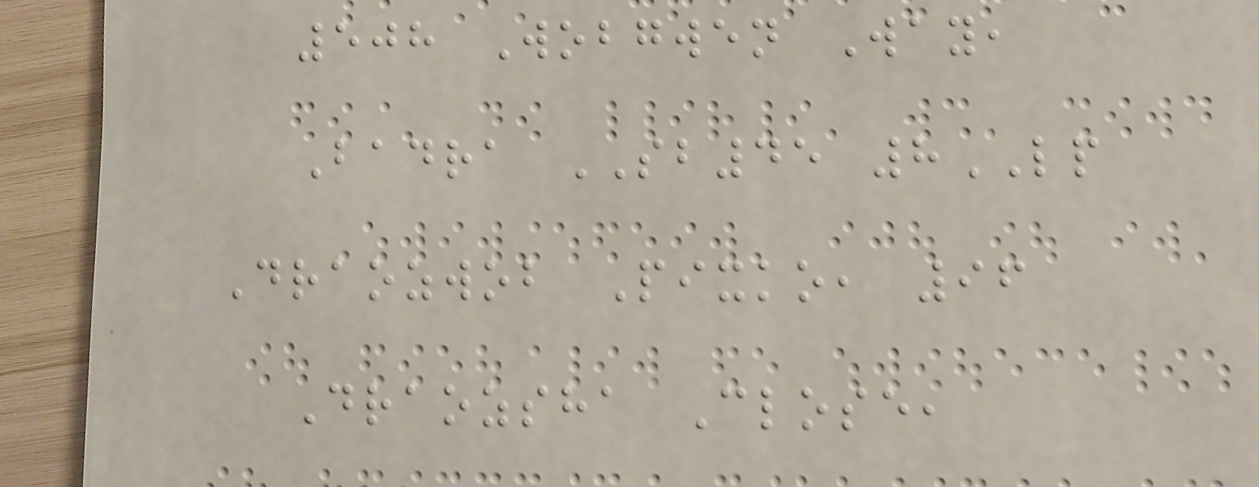508 Wobgwen Way,
Badra SB45 8LP
Draozwob Pixko, 96
Draozsha Close,
